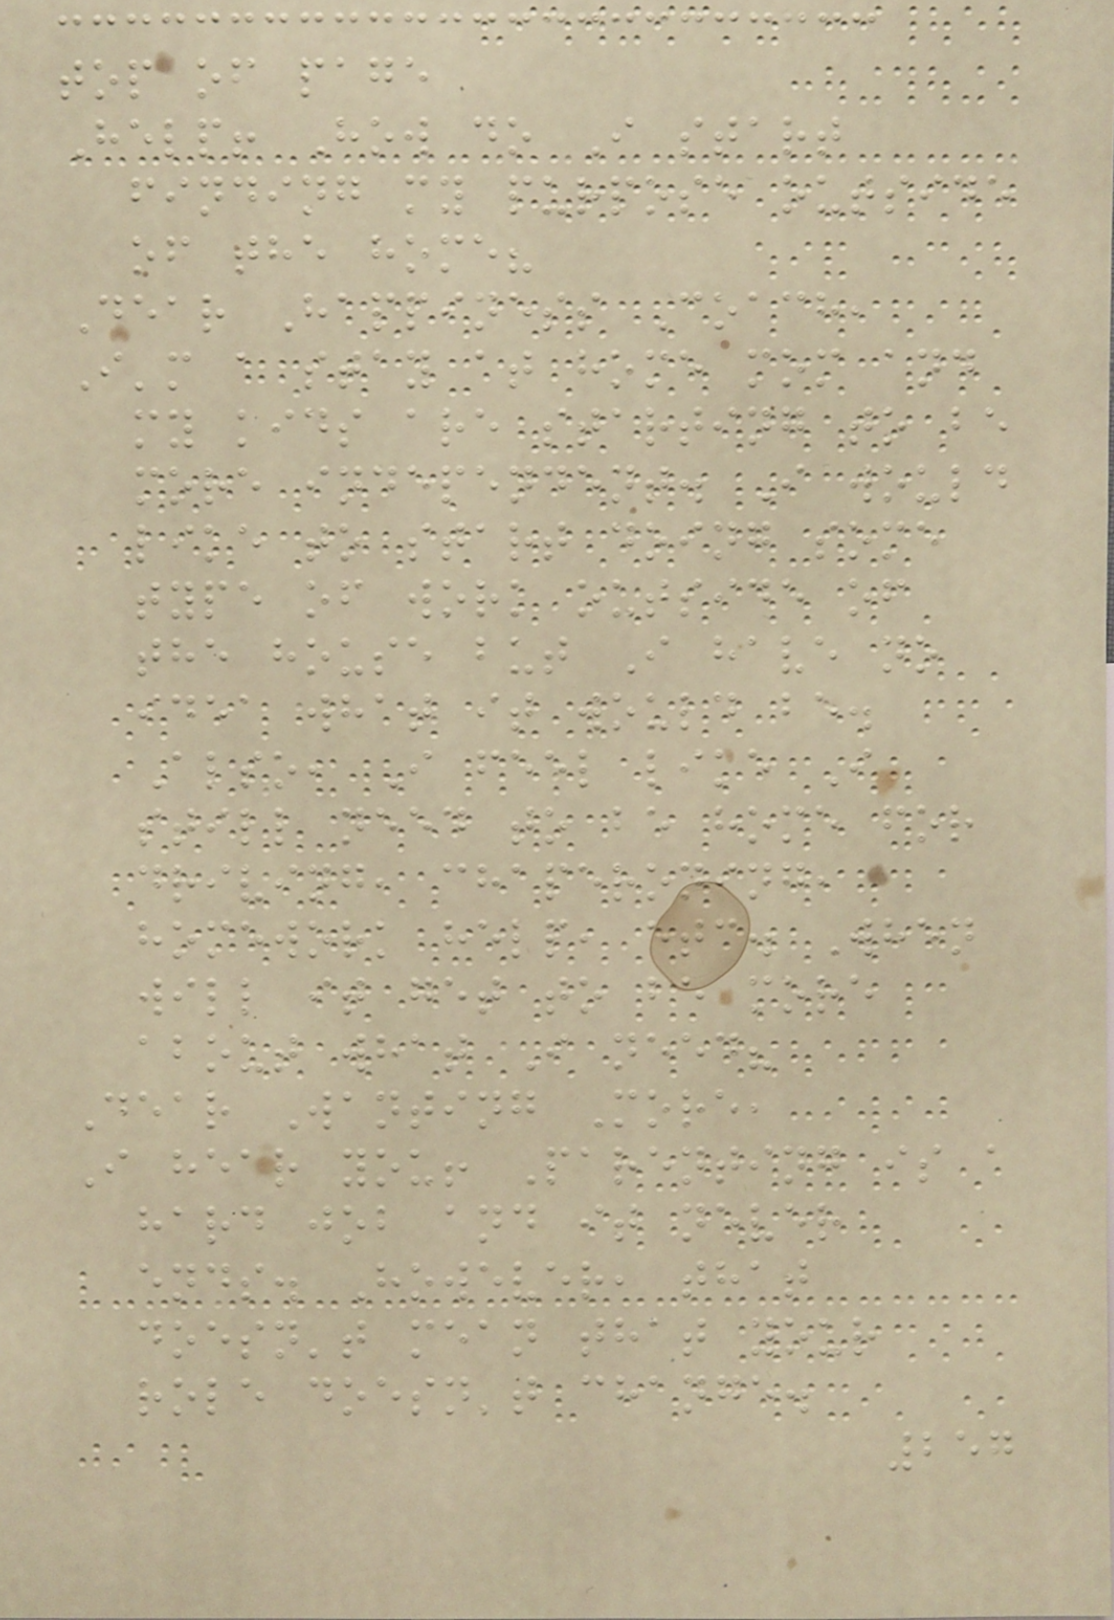top of page
Help! How do I start
finding my purpose outside
of the home?
Dear Happiness Coach,
I'm a stay at home mom and
my kids are starting to be
more independent. I would
like to start doing some
type of work outside of
the house but I have no
idea what it would be.
Also, I feel like I
still need to be home for
driving, chaperoning,
homework help, etc. When
will it get to be more
about what I need?
Dear Wanting More,
I hear you! Parenting is a
hard job and it never
ends. However, that
doesn't mean that your
role doesn't change.
257
